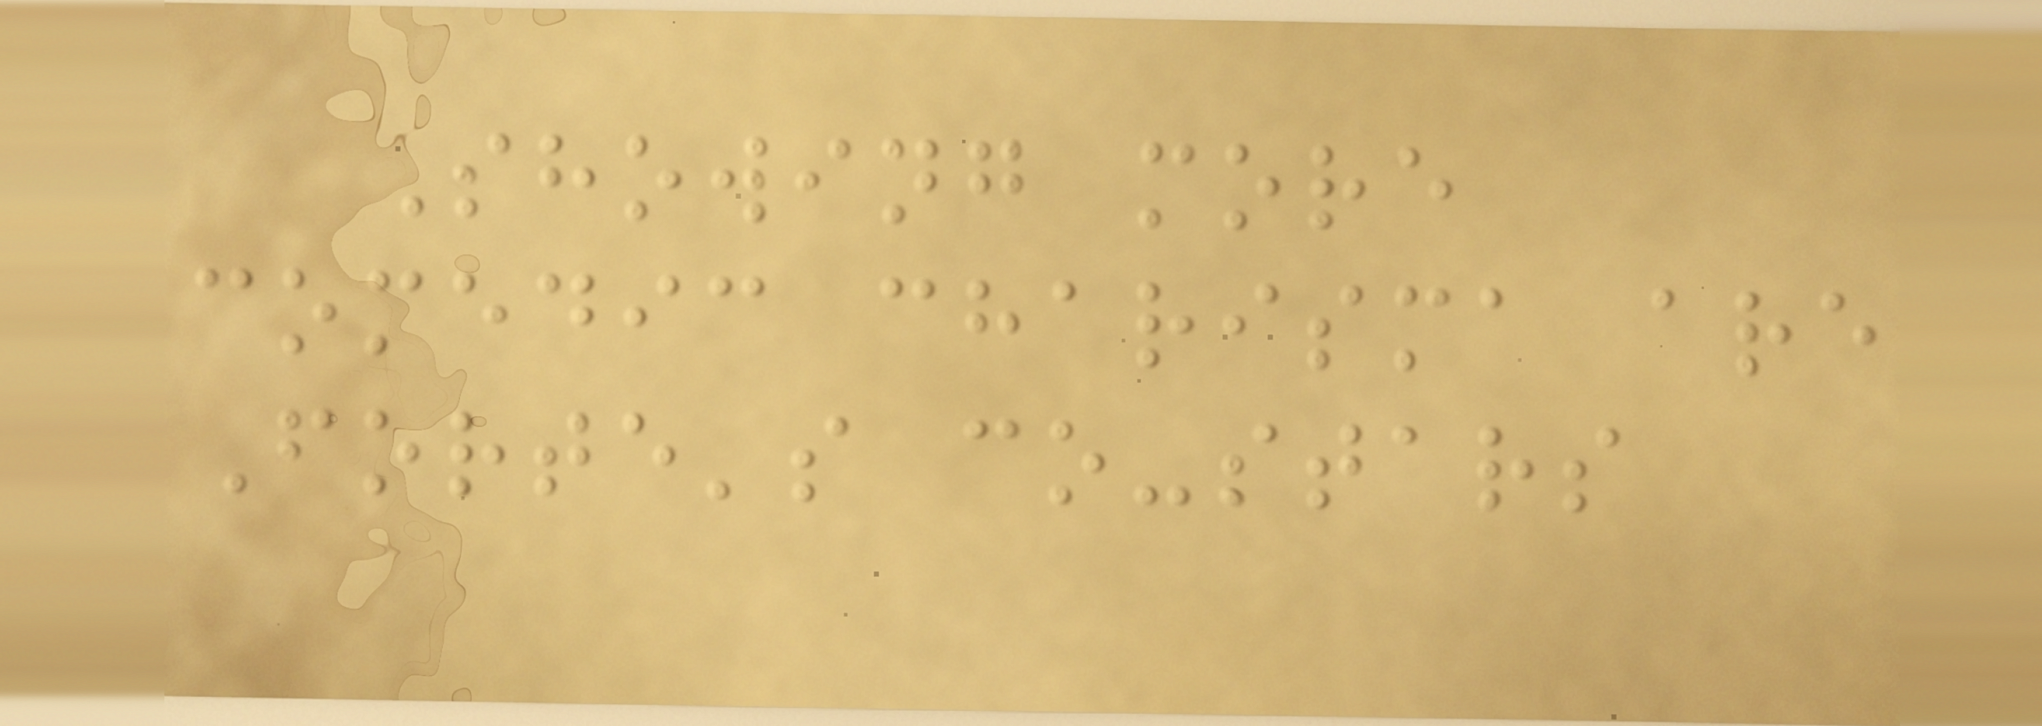Showing more
comedic charisma are
Forte's co-stars
